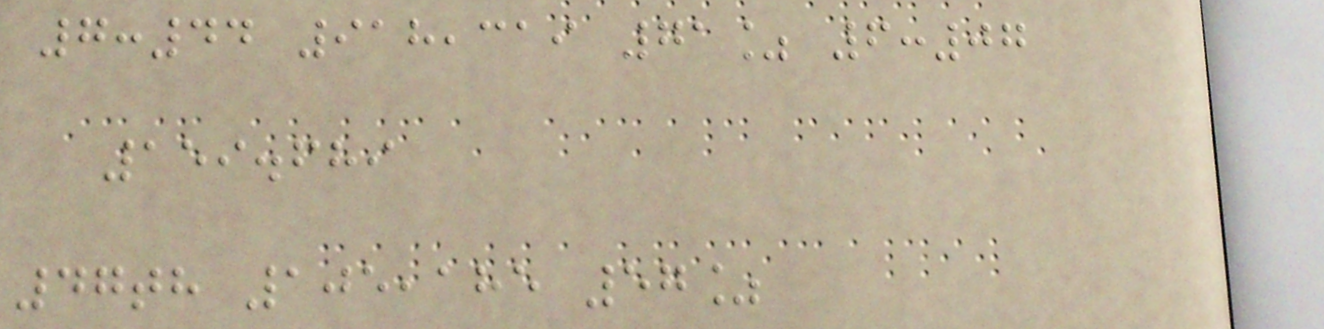7:44 918,319 71% 6:07
159.689
47th 105,185 57%
